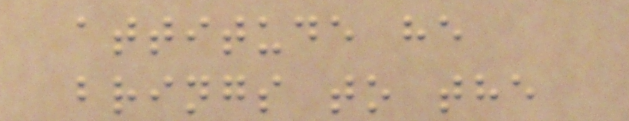attitude he
brings to the
